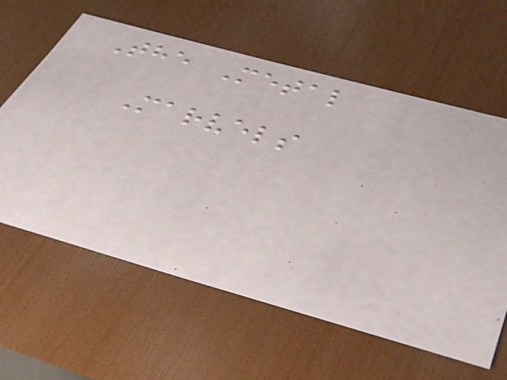The Metal
Marvels
